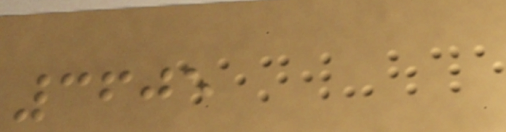3605
